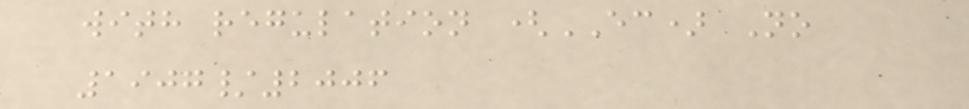with regulation (EC) No
1907/2006
